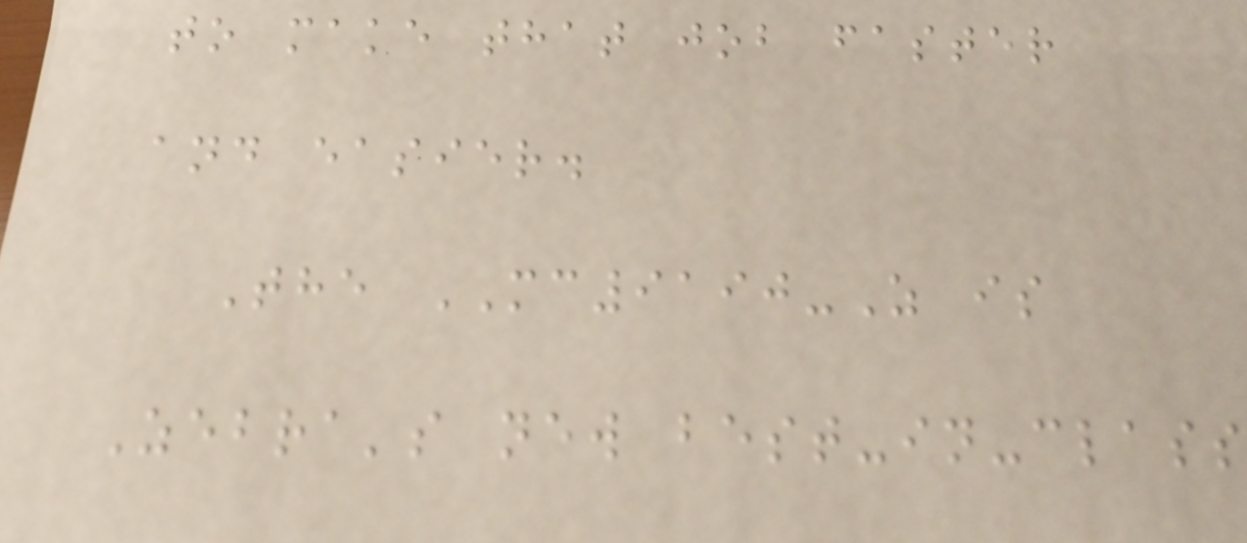to make that job faster
and easier.
The MC9190-Z is
Zebra's new best-in-class
